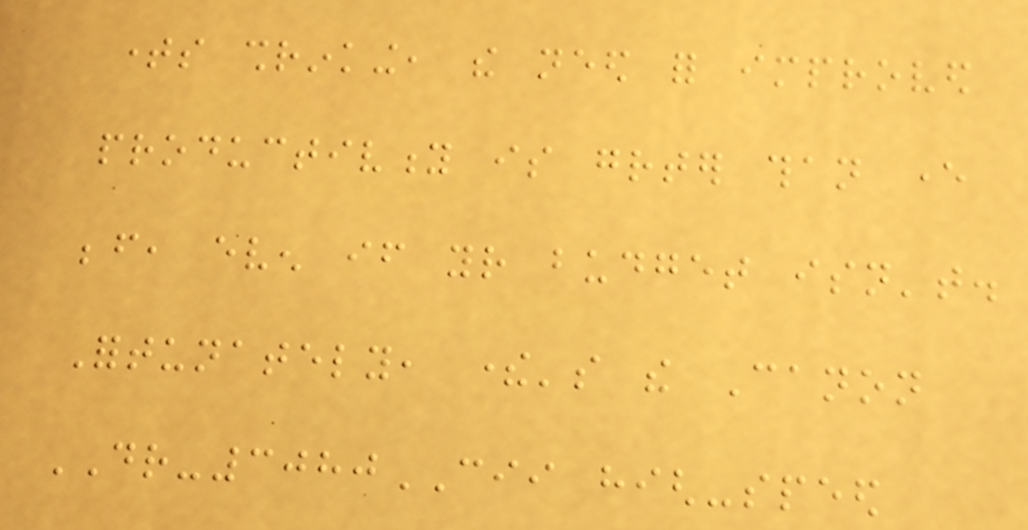times shrinking, the need for improved
productivity is greater than ever
before, even if your budget isn't.
Fortunately, there's the Canon
DR-3080CII high-speed
